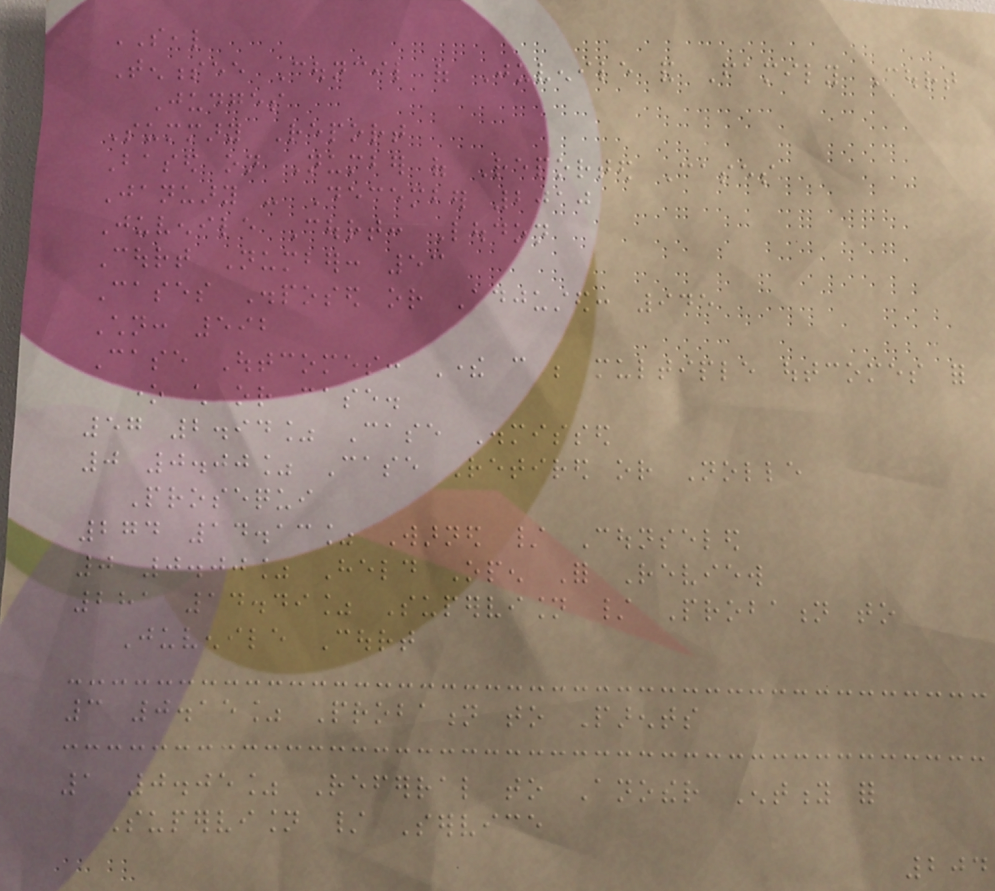SEAL
Tennessee Council of Juvenile and Family Court
Judges
Summary Report
Based on Number of Reported Cases
January - December 2010
Juvenile Court: Loudon
Court Number: 53
Cases Disposed or Adjusted: 945
Children: 592
Case Outcomes: There can be multiple outcomes for
one child or case.
57 2.94% Case Dismissed
0 0.00% Case Retired or Nolle
Prosequi
274 14.13% Warned / Counseled
0 0.00% Held Open For Review
281 14.49% Supervision / Probation to
Juvenile Court
3 0.15% Probation to Parents
1 0.05% Referral to Another Entity for
Supervision / Service
204
